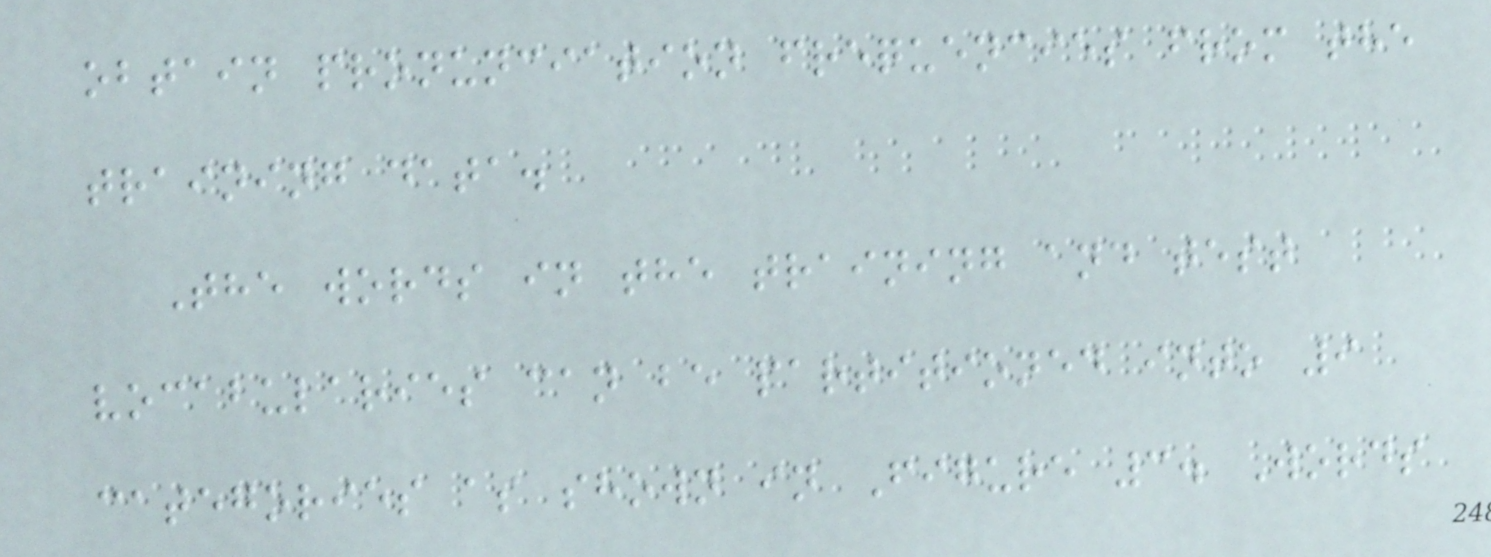obtain pronunciation frequencies from the
training data.
The words in the training and test
vocabularies can be partitioned into 9
categories as shown in Figure 3. Words
